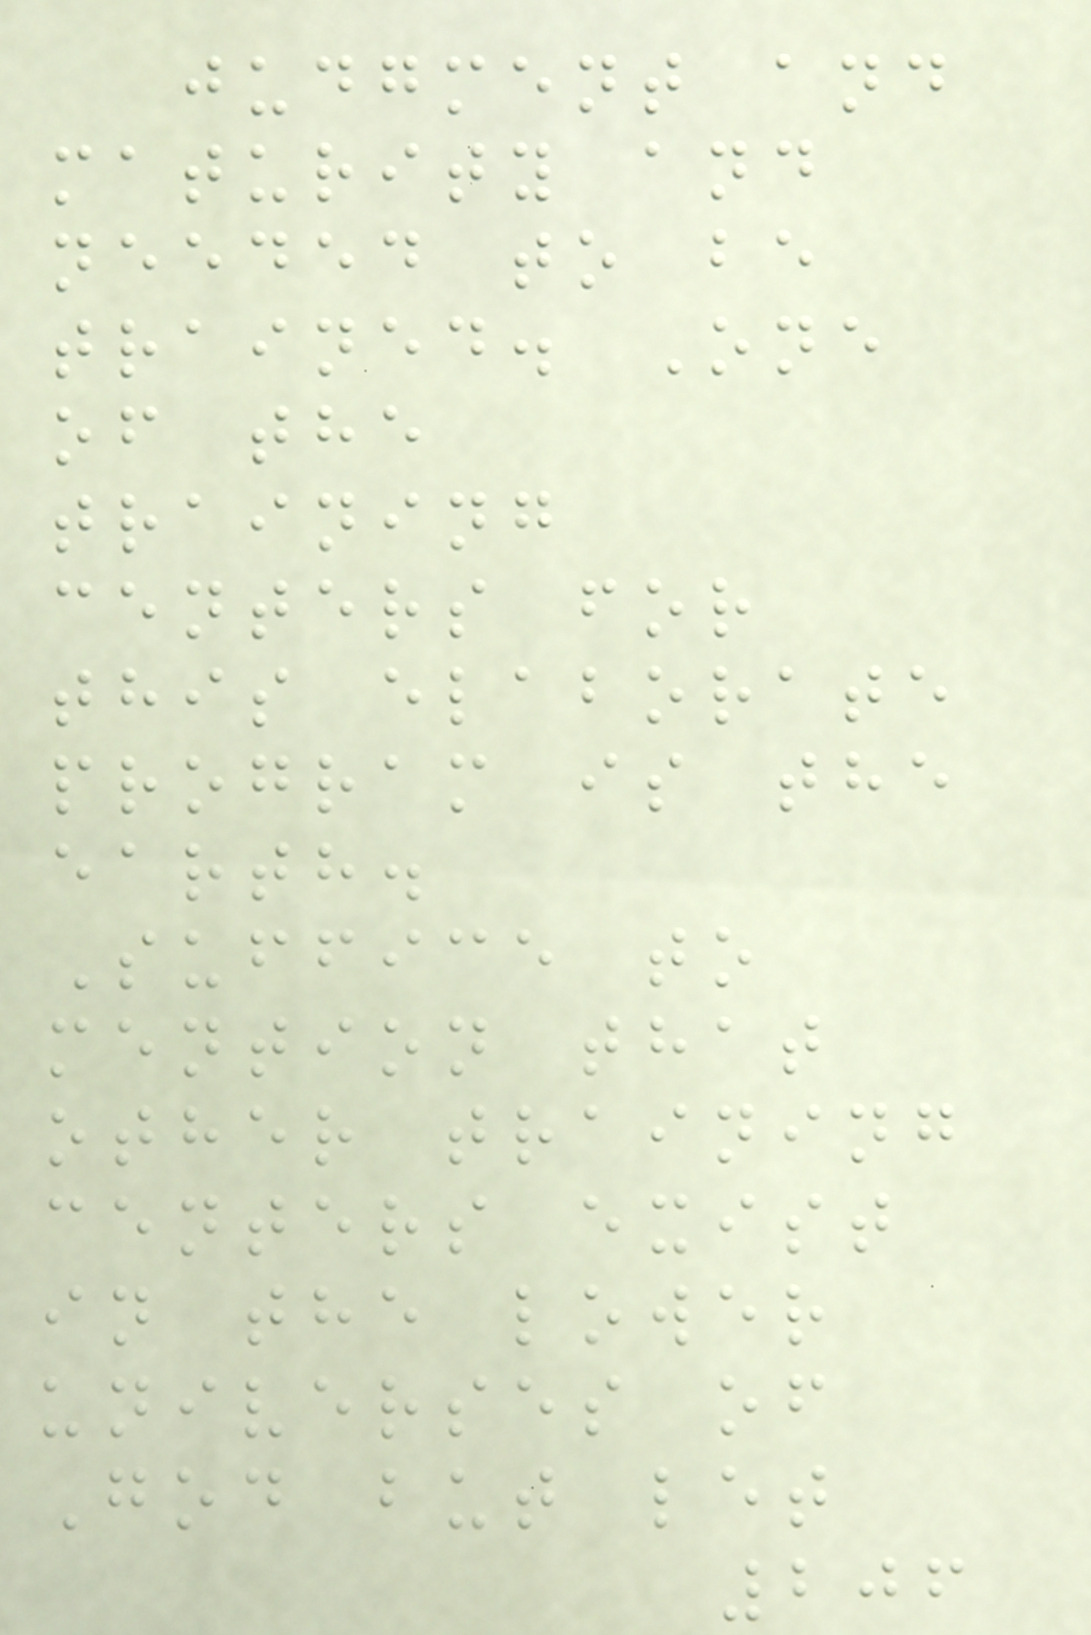judgment and
maturity and
needed to be
trained. One
of the
training
centers for
this elaborate
program is the
earth.
Suffice to
mention that
other training
centers exist
in the lower
universes of
God but let
206
